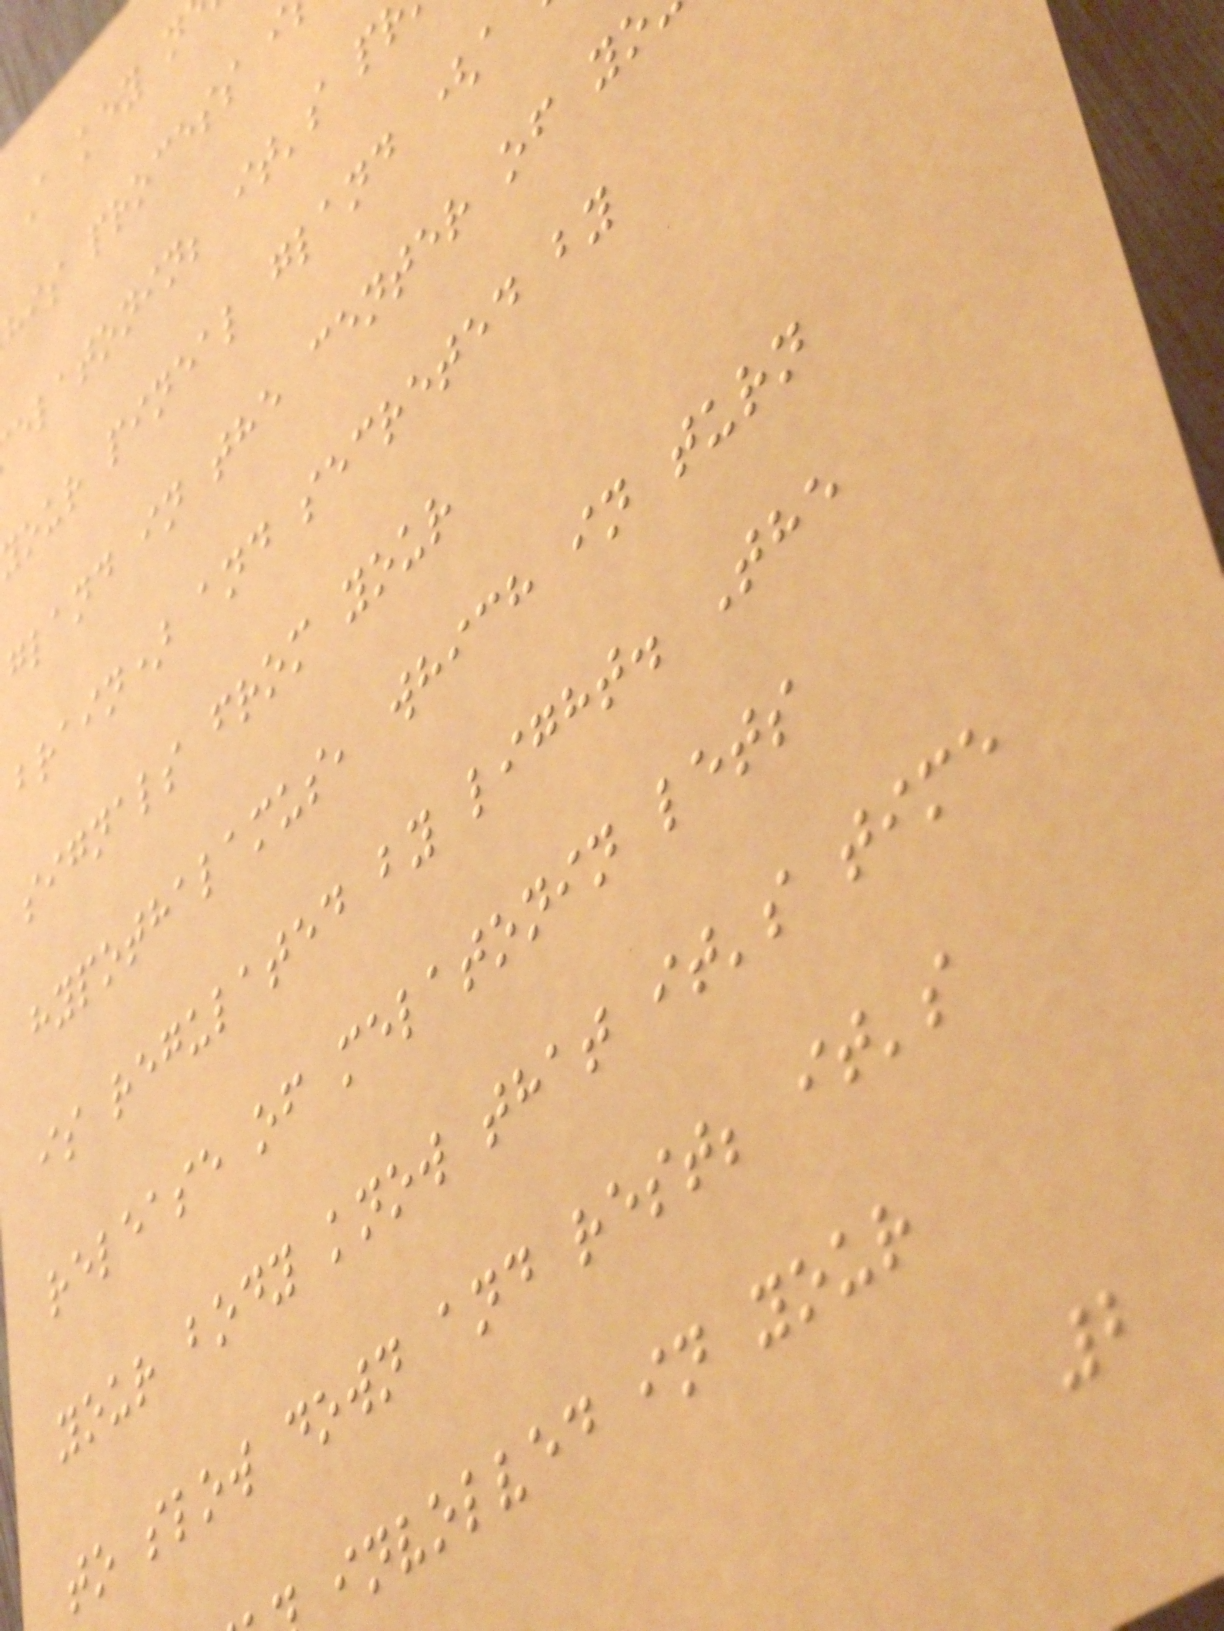A key n
his process i
elatonin; it's p
our pineal gland (a
gland in the center of yo
brain) and secreted by
signals from your
hypothalamus, which in turn
is regulated by light. The
release of melatonin lets
your body know that it's time
to slow down and rest; it's
involved in your
2
